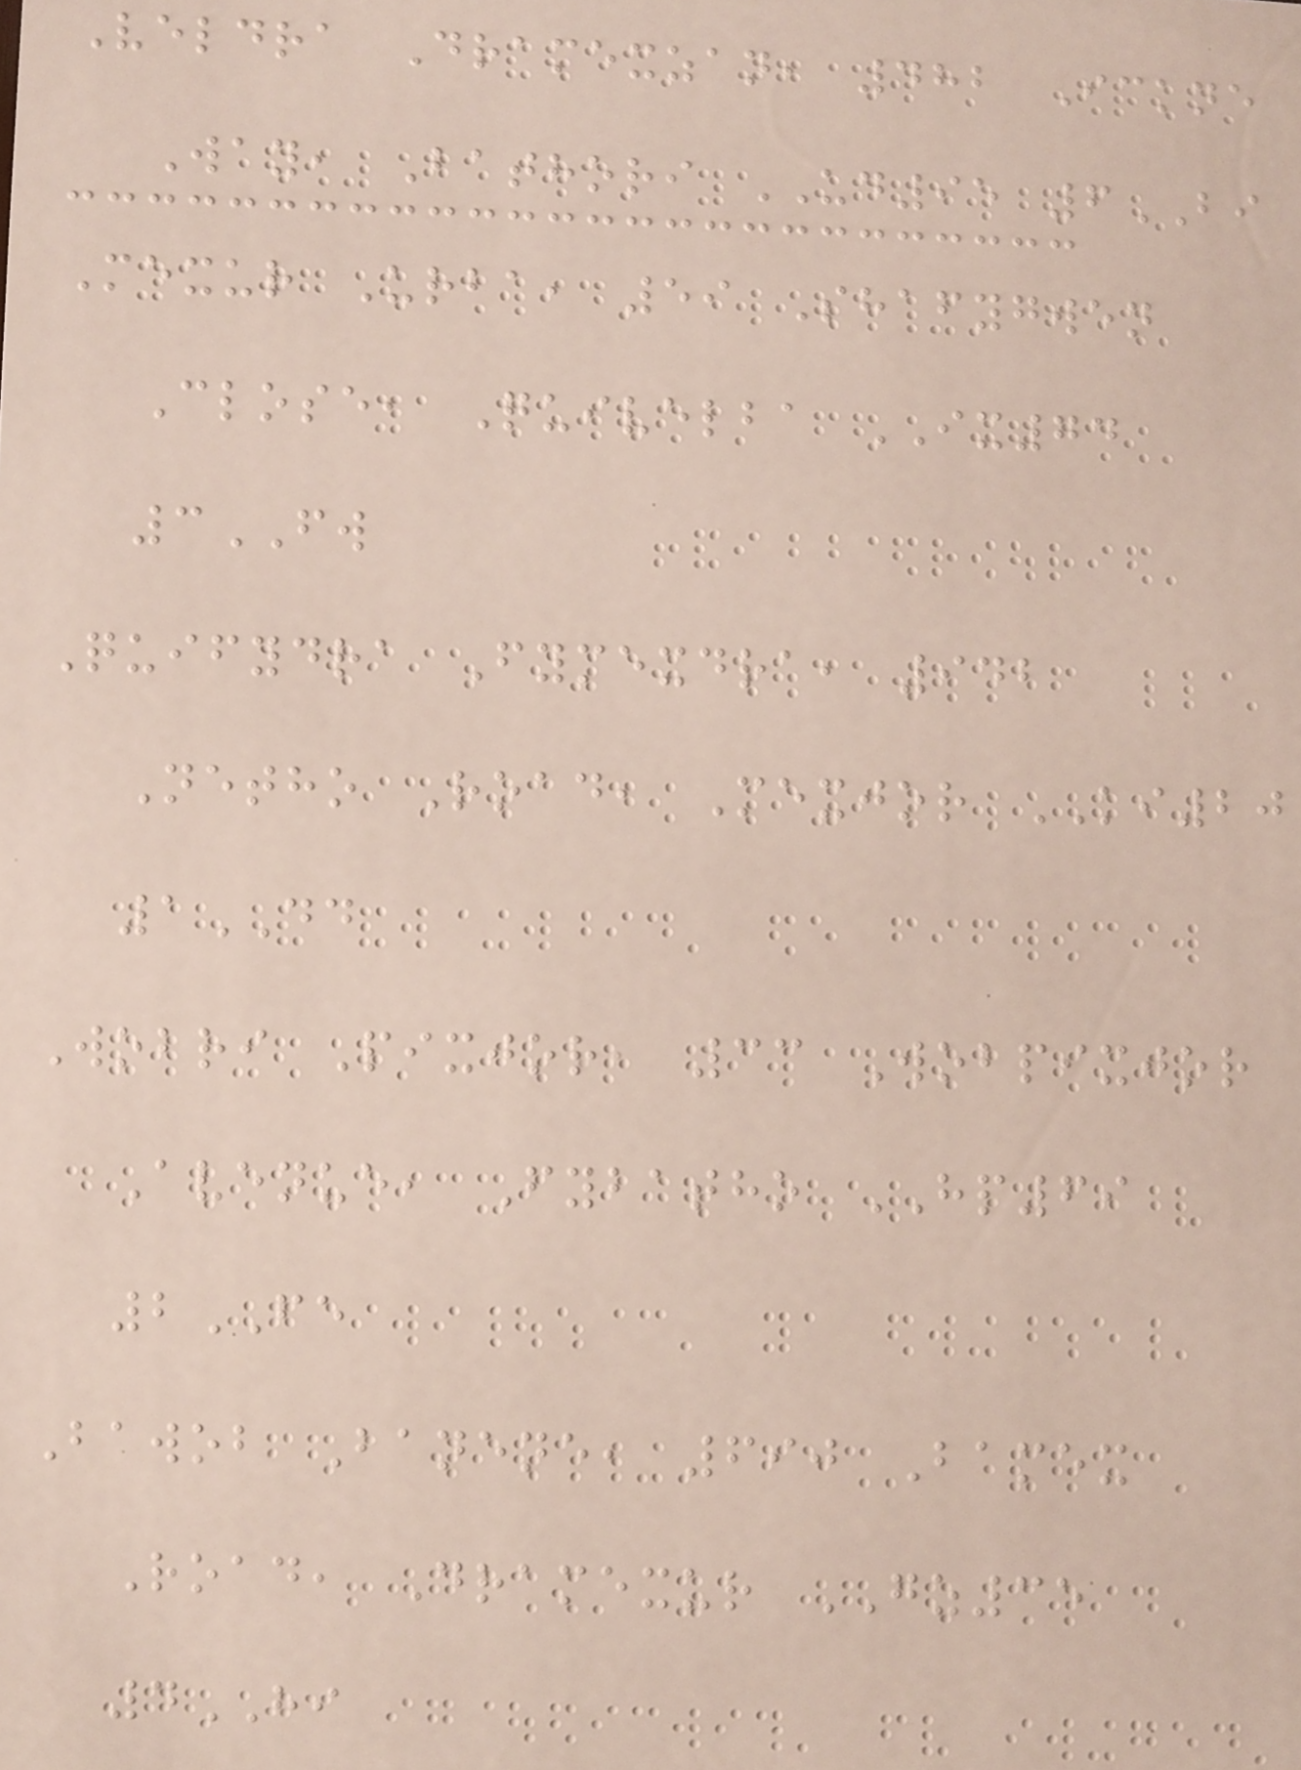Veldra Dramexzan, 482 Ickne
Way, Bathori UD95 6BI
Mexur Urba, 59 Shafygwen
Close, Quivelba IX74
3FW
Quifydra Fymexdra, 942
Netho Road, Mexjor KI20
1DD
Wobri Pixjor, 33 Wobpixjor
Avenue, Fybatho HP69
2FE
Bawob Banene, 690 Bamex
Road, Dramexur GZ35
4HI
